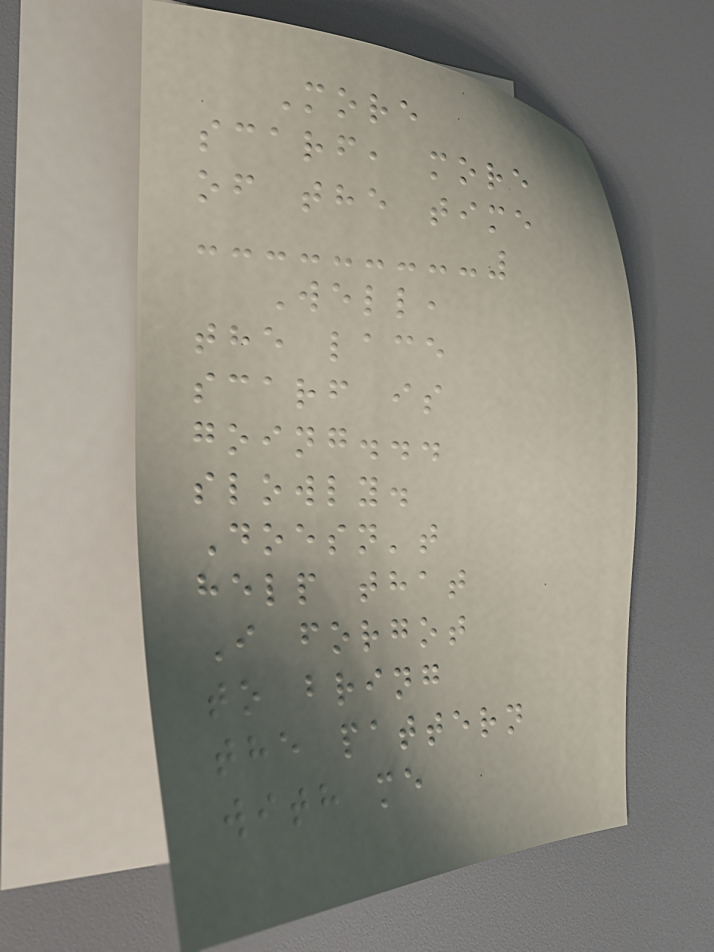More
scarf, more
of the time
Well,
the lace
scarf is
going...
slowly.
Doesn't
help that
I forgot
to bring
the pattern
with me
